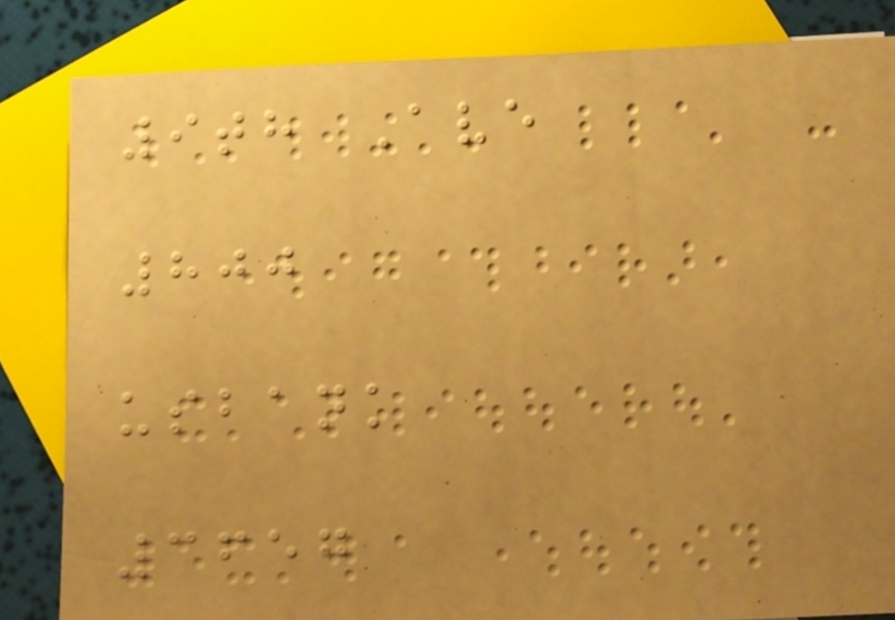9th Ave
800
usbank
3657
